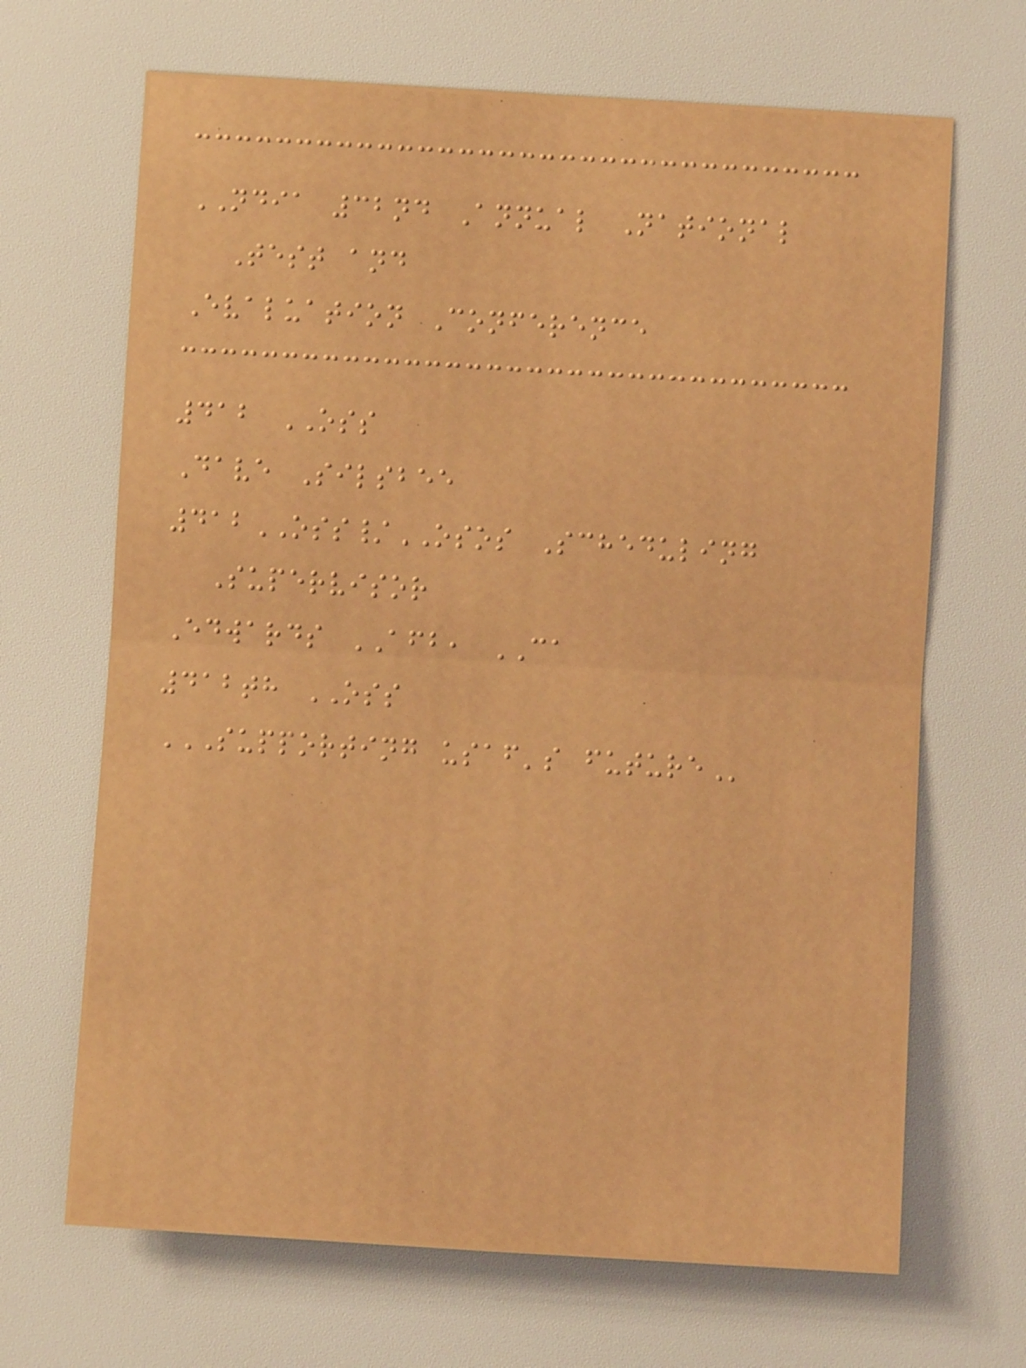NDIA 32nd Annual National
Test and
Evaluation Conference
412 OSS
Dave Silsbee
412OSS/OSOS Scheduling
Supervisor
Edwards AFB, CA
412th OSS
SUPPORTING USAF'S FUTURE
